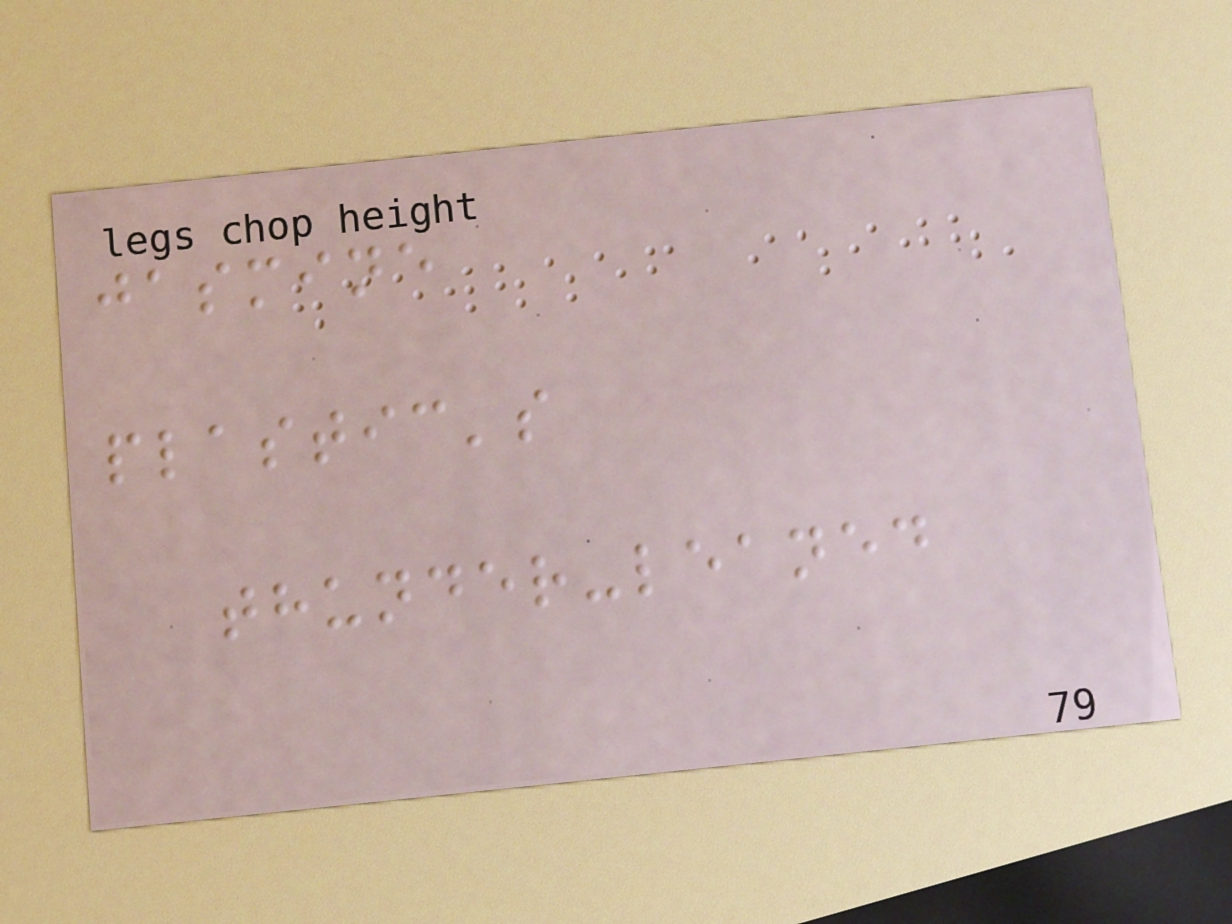jasmine
plastic's
thunder-leaned
